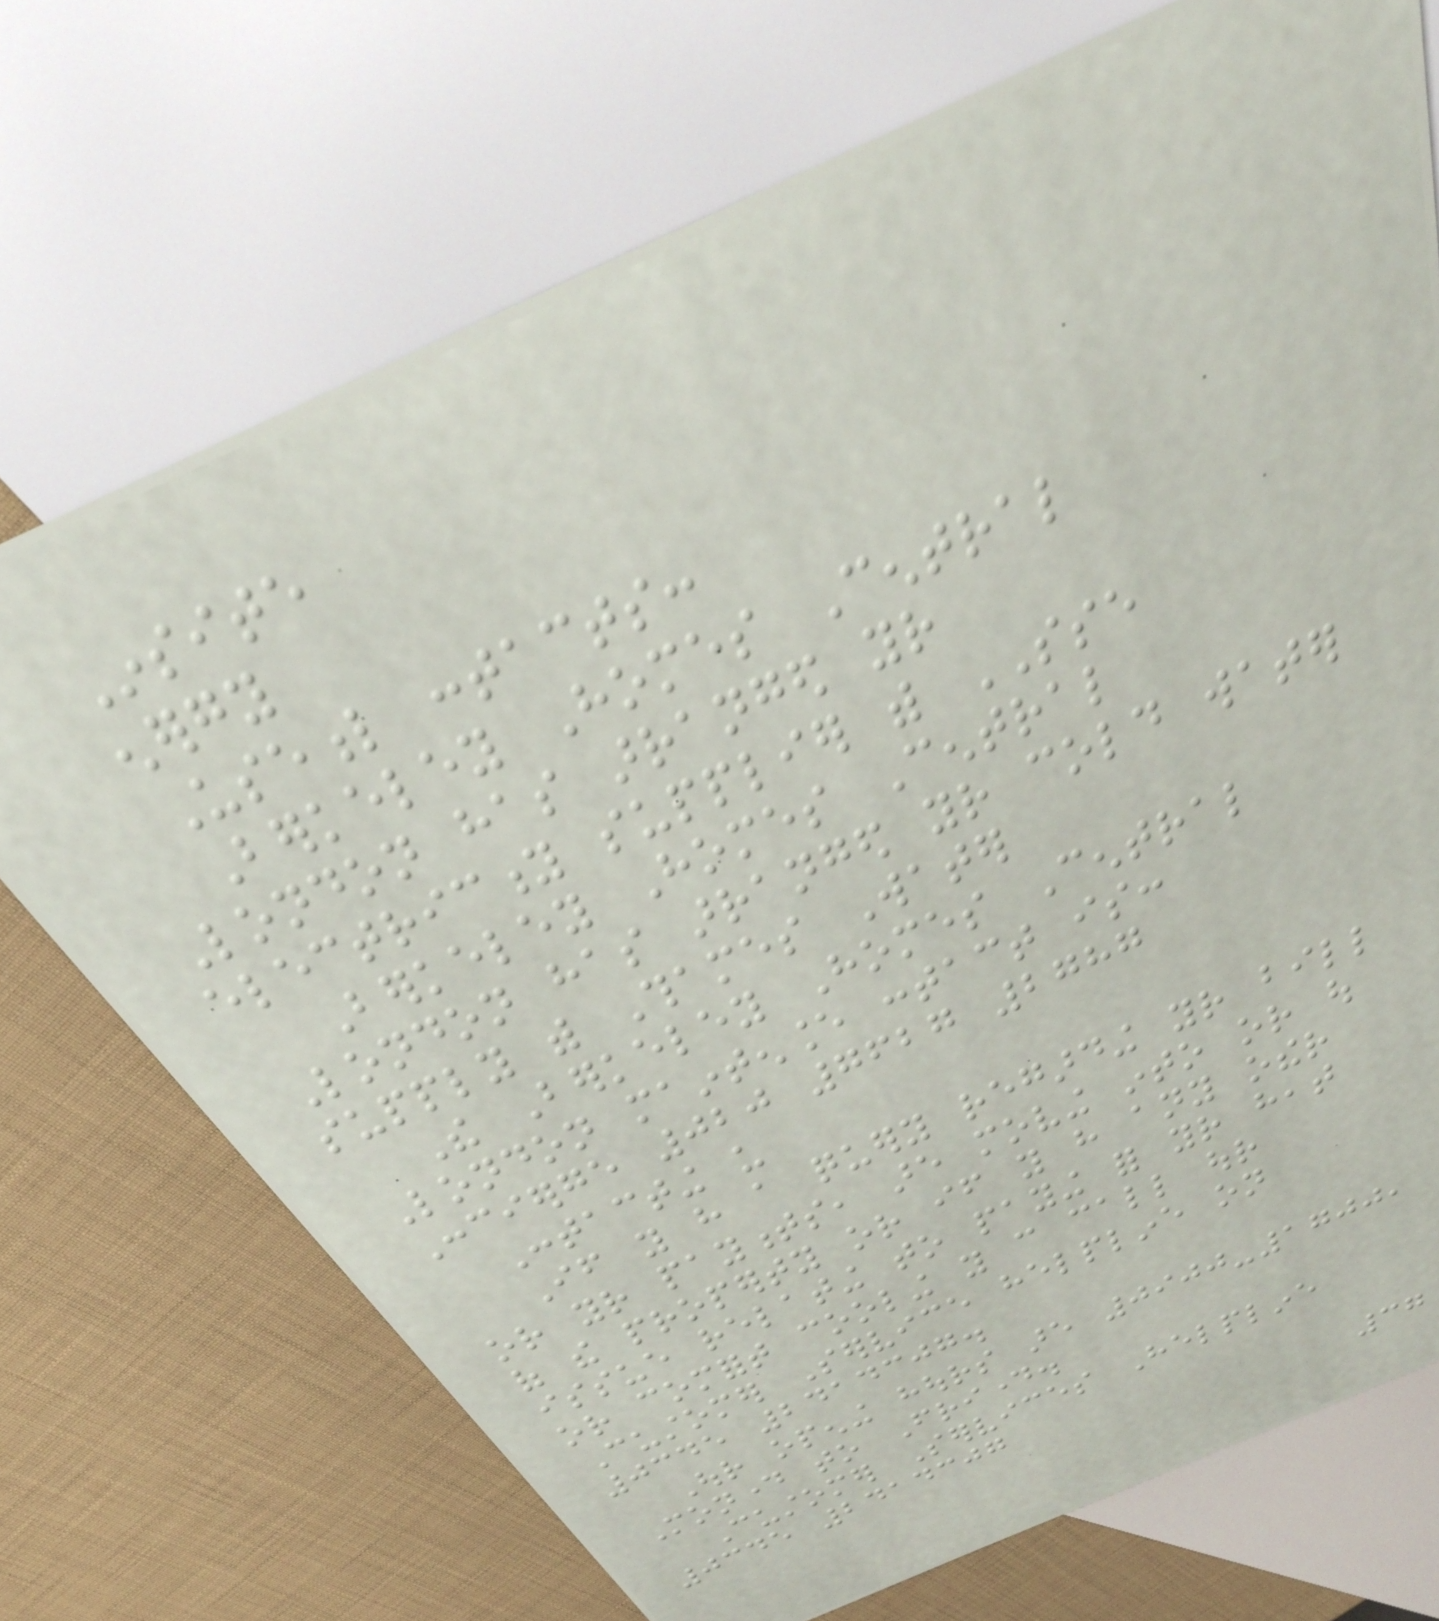Insite
energy
Useful contacts:
Berkeley Homes Central
London has arranged your
electricity supplier with SSE
Berkeley Homes Central
London has arranged your cold water
supply with Thames Water
The Berkeley Homes Central
London maintenance contact is:
Concierge 020 7627 2787
Contacting us
If you have a query regarding your bill
or your payments, are moving into or out
of the property or if you have any other
issue relating to paying for your heat
or comfort cooling you can call our
Customer Service helpline on
0345 2414307.
Our opening hours are 0900-1700,
Monday to Friday.
Customer Services Helpline
0345 2414307
37
